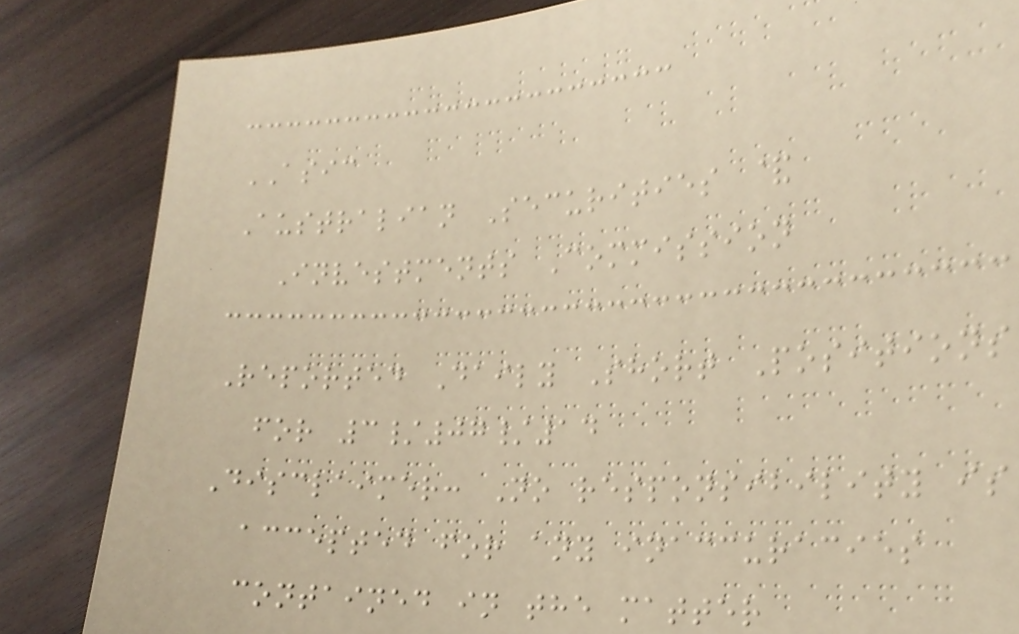ASIC
Australian Securities &
Investments Commission
Reported Daily Short Positions
for 3/07/14
Disclaimer: No responsibility is
accepted for any inaccuracies
contained in the matter
